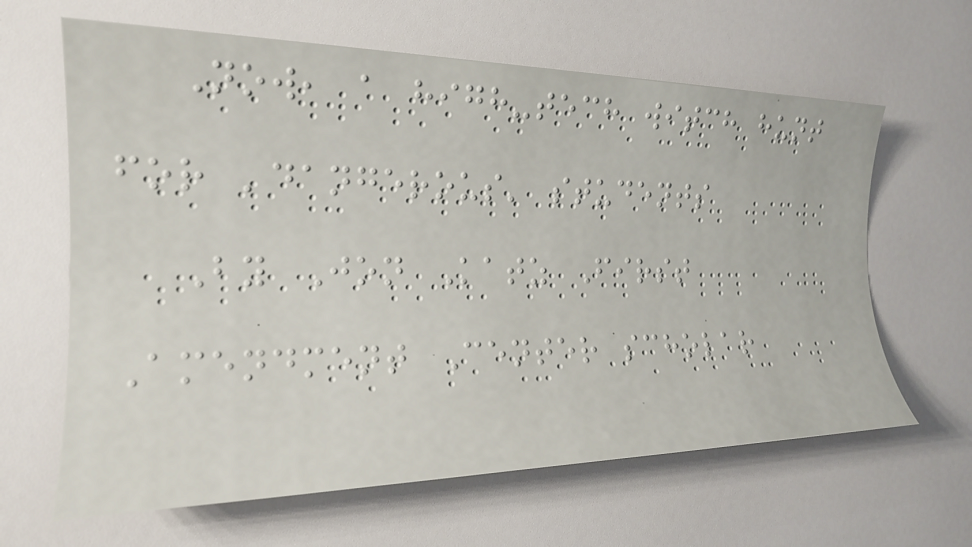Now, a high-tech witch hunt
for 'dangerous' students
By Jon Katz First
Amendment Center scholar
